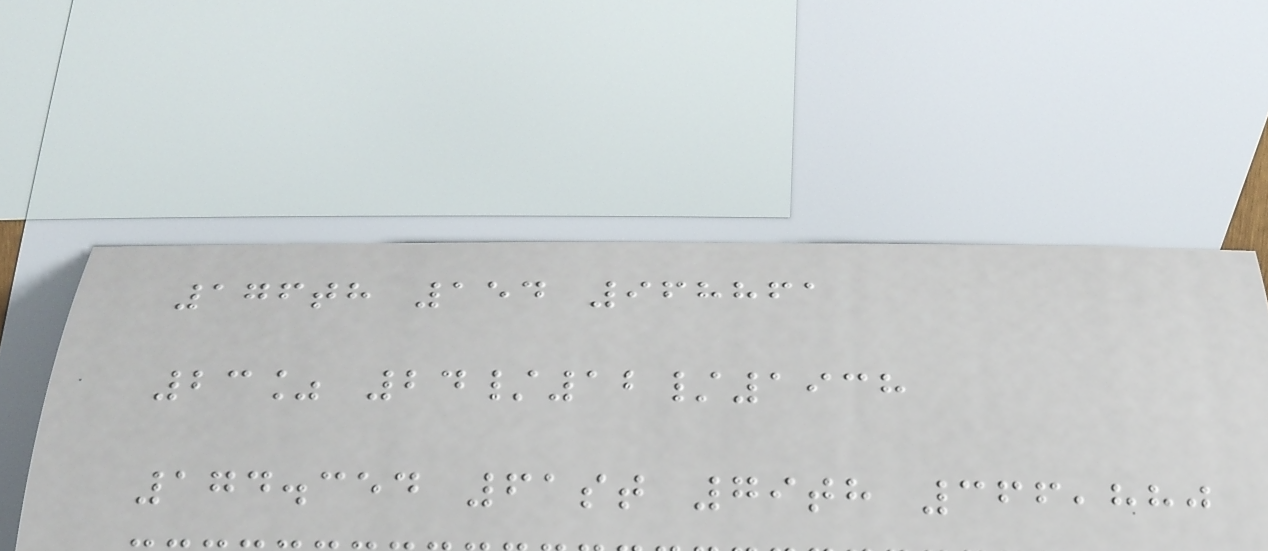176th 154 968861
23% 24/12/1938
174.354 61st 79th 366,880
